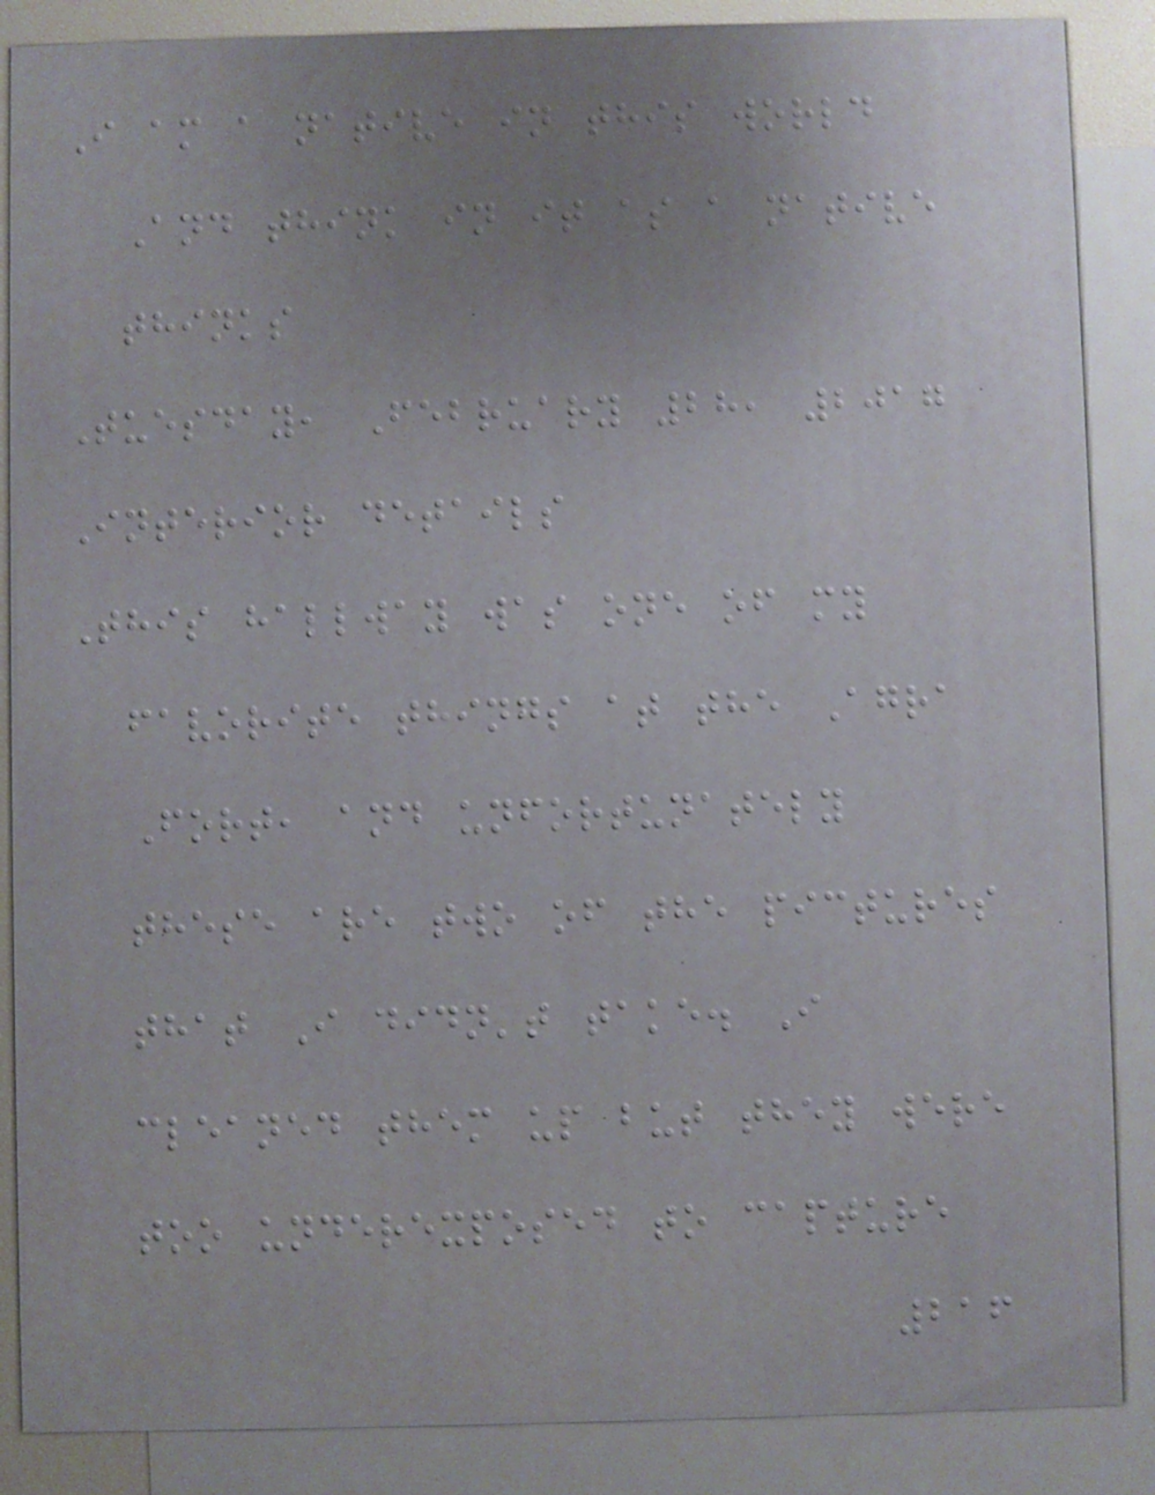I am a native in this world
And think in it as a native
thinks
Tuesday, February 28, 2017
Interior details
This hallway was one of my
favorite things at the Agra
Fort, and unfortunately
these are two of the pictures
that I didn't take. I
cleaned them up but they were
too underexposed to capture
216
